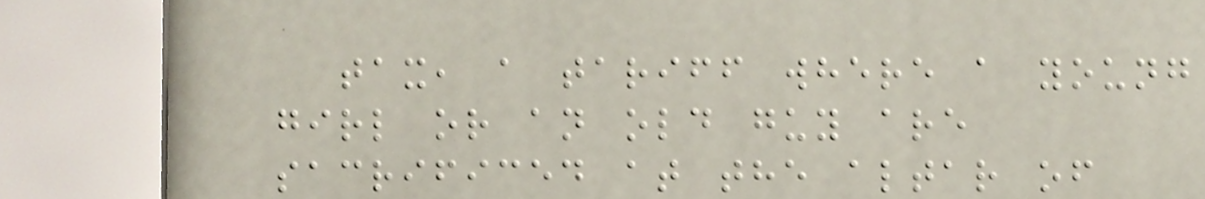tax, a tariff where a young
girl or an old guy are
sacrificed at the altar of
